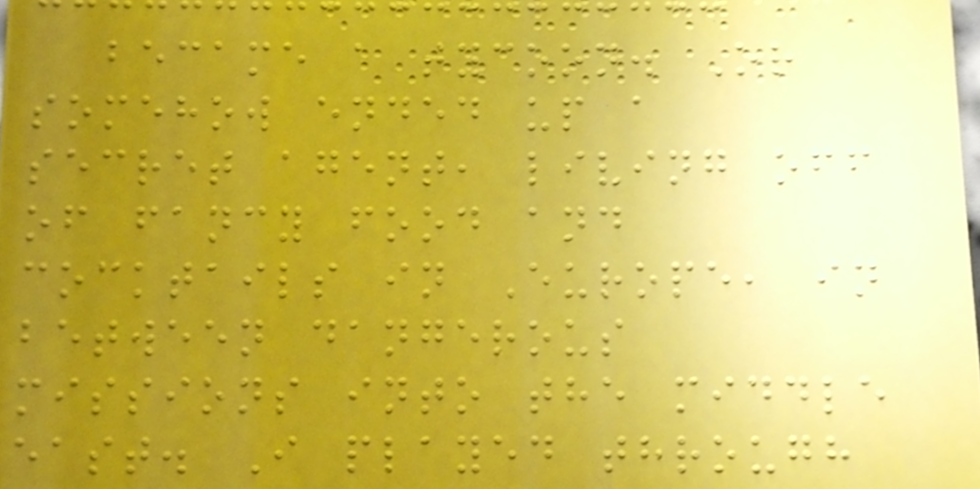became a tycoon. Or
somehow ended up a
secret agent, living off
of fancy food and
cocktails in Europe, in
between dangerous
missions into the middle
east. I played through
